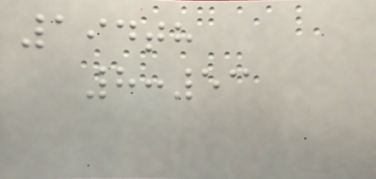194th
8:53
